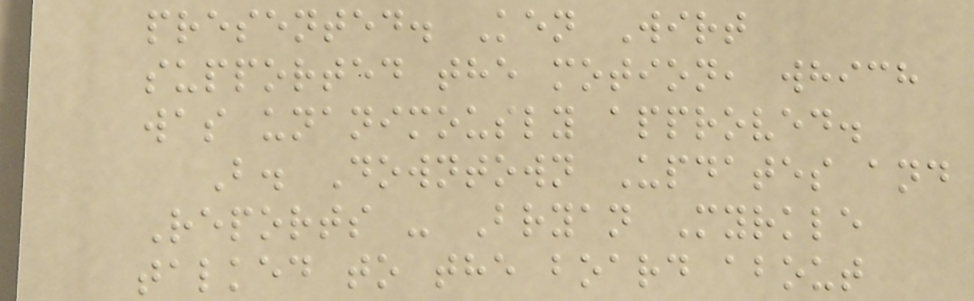presented. Ken Wirt
supported the motion, which
was unanimously approved.
B. Downtown Updates and
Reports - Bryan Myrkle
talked to the board about
